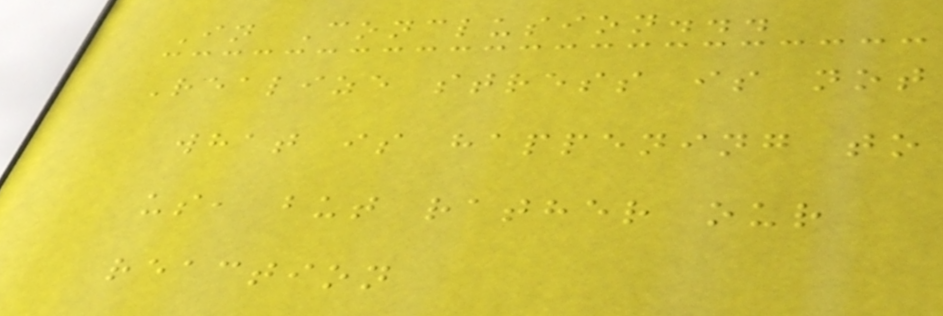In Conclusion...
Realize stress is not
what is happening to
us, but rather our
reaction
